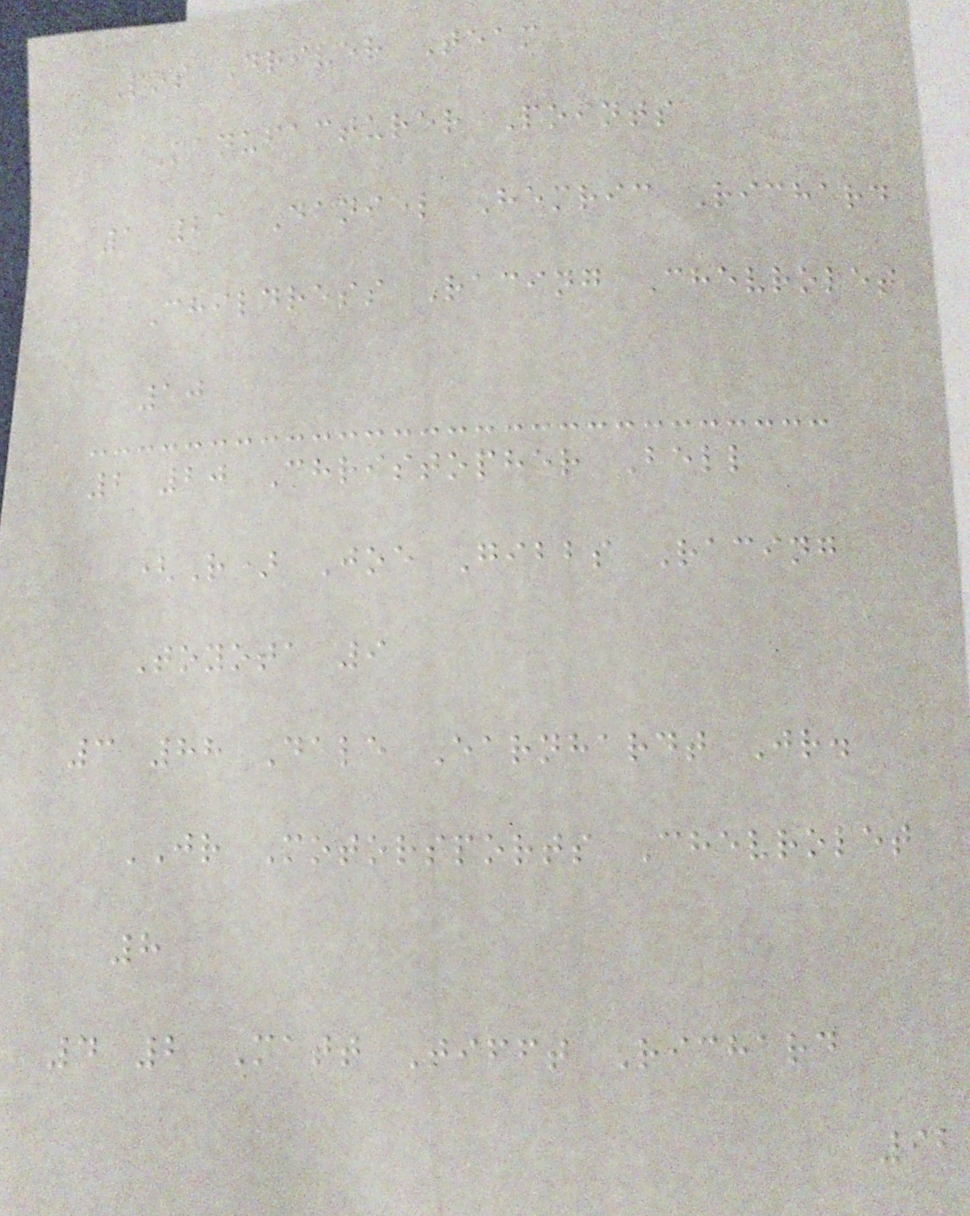Pos Driver Team
Manufacturer Points
1 21 Daniel Hemric Richard
Childress Racing Chevrolet
10
2 20 Christopher Bell
(R) Joe Gibbs Racing
Toyota 9
3 88 Dale Earnhardt Jr.
JR Motorsports Chevrolet
8
4 2 Matt Tifft Richard
92
